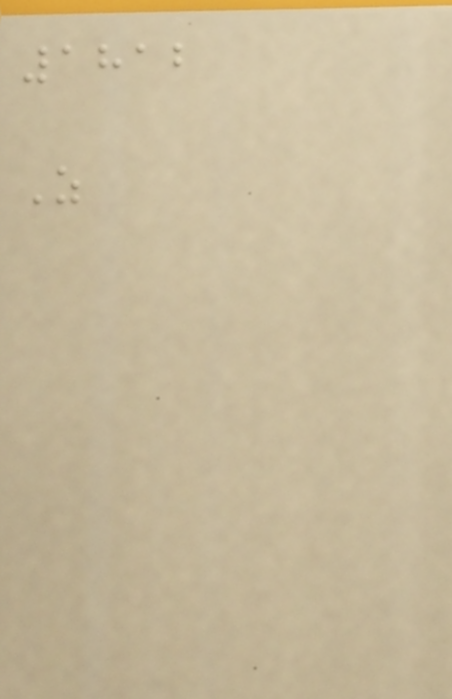1812
Z
